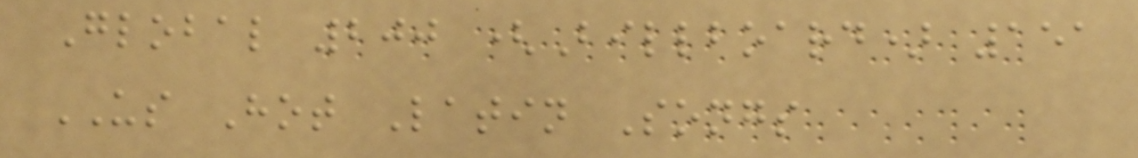Global 200 (Billboard) 151
US Hot Latin Songs
